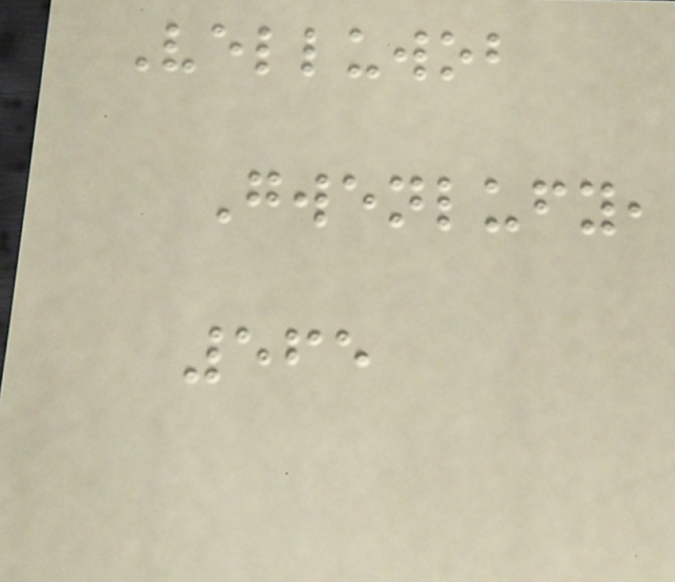Velluwob
Gwenlufy,
565
